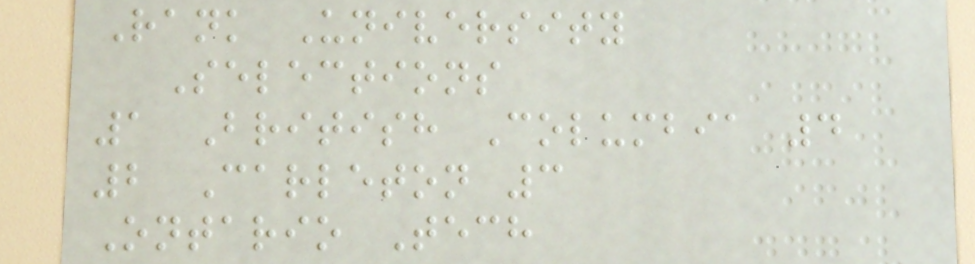Rank University
Selections
1 British Columbia 4
2 Carleton 3
Ontario Tech
